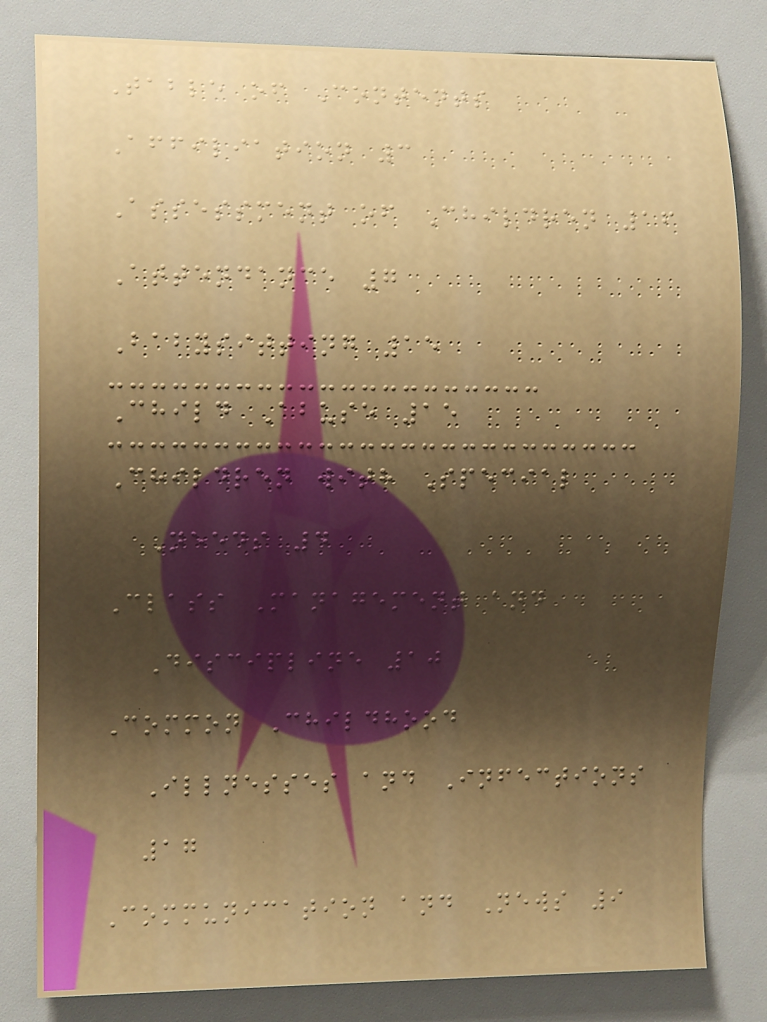Table of Contents
Affiliation 3
Assessment of Children 16
Attendance 7
Babysitting 15
Child Abuse 15
Children with Special
Needs 4
Class Management and
Discipline 10
Common Childhood
Illnesses and Infections
17
Communication and News 9
